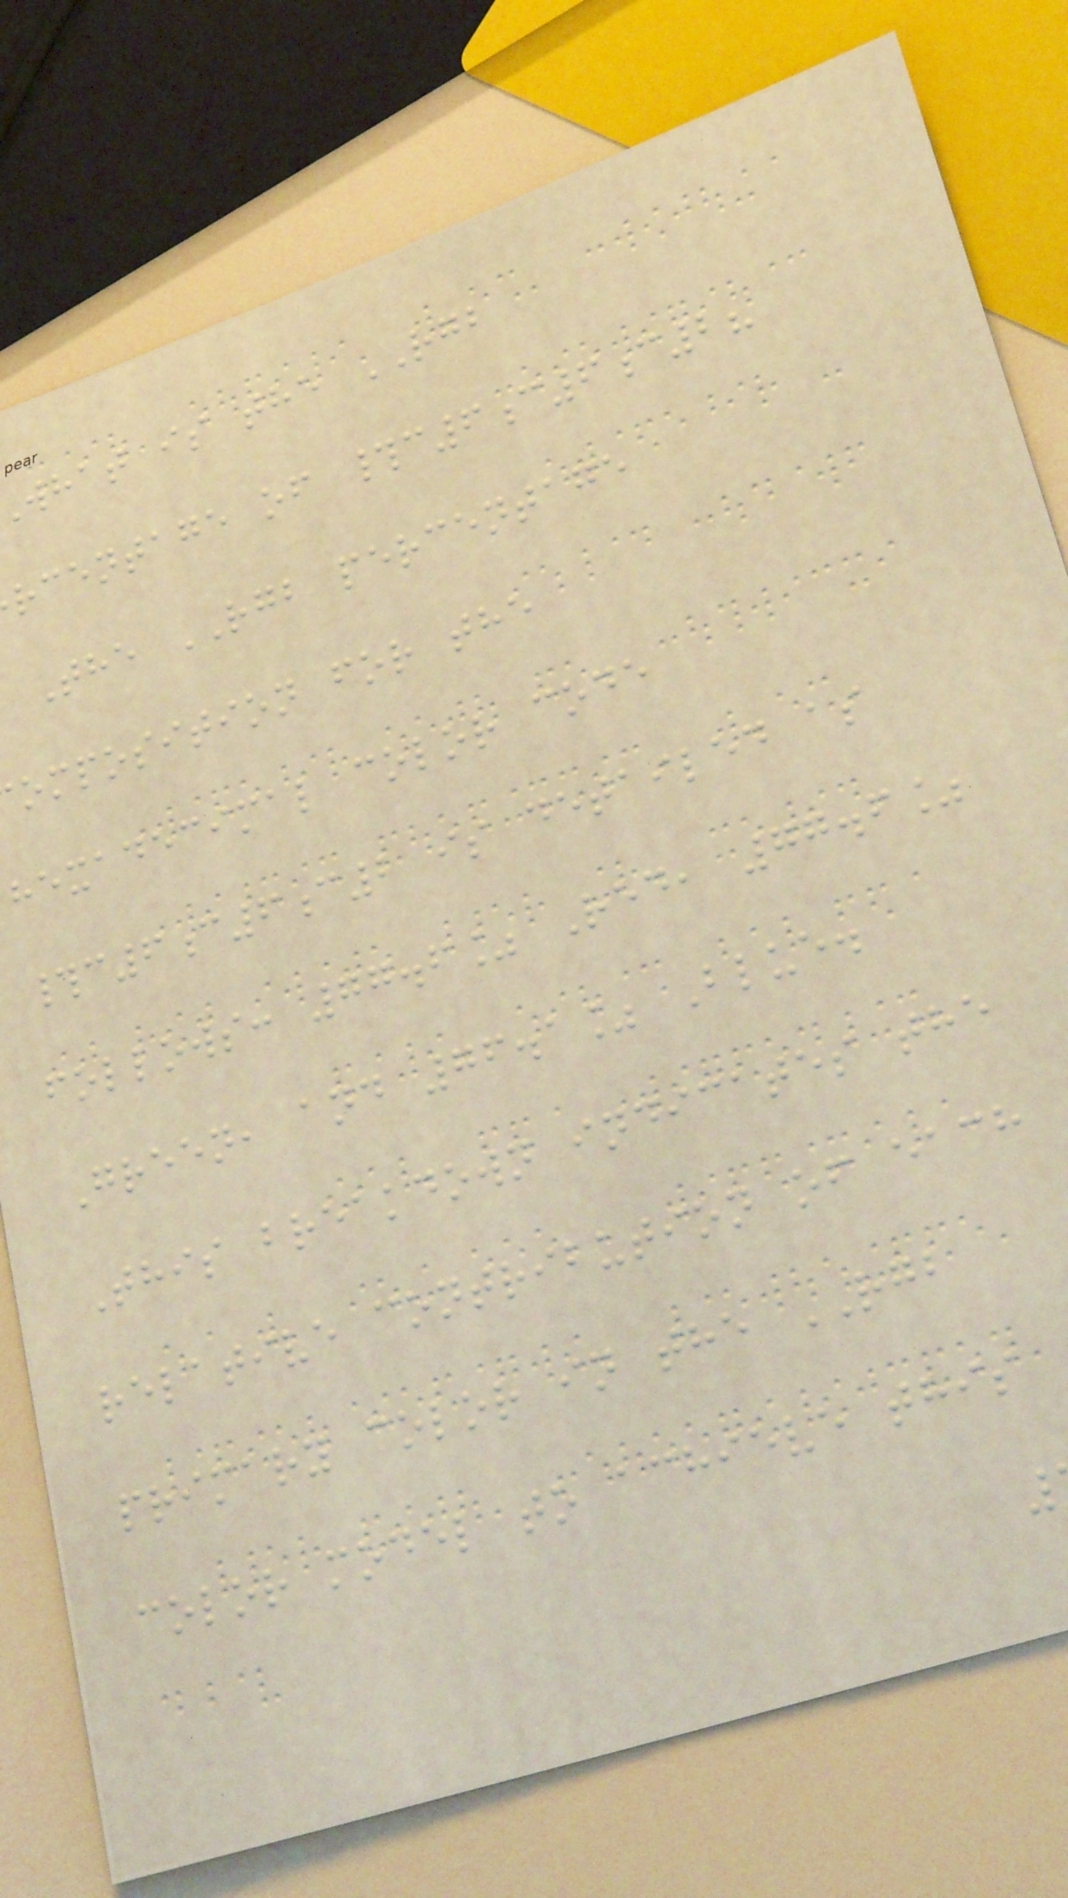what is the RGB
rcentage of #c6c6c2?
The RGB percentage
omposition for the
hexadecimal color code
#c6c6c2 is detailed as
follows: 77.6% Red, 77.6%
Green, and 76.1% Blue.
This breakdown indicates the
relative contribution of each
primary color in the RGB
color model to achieve this
